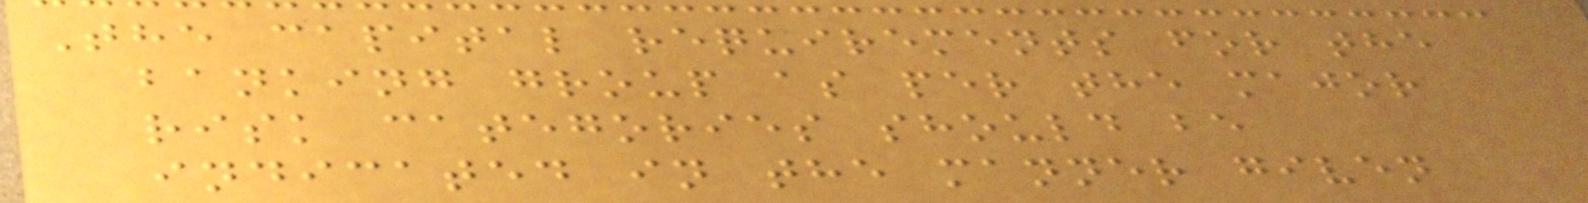The capital requirements for the
banking group as per the major
risk categories should be
indicated in the manner given
